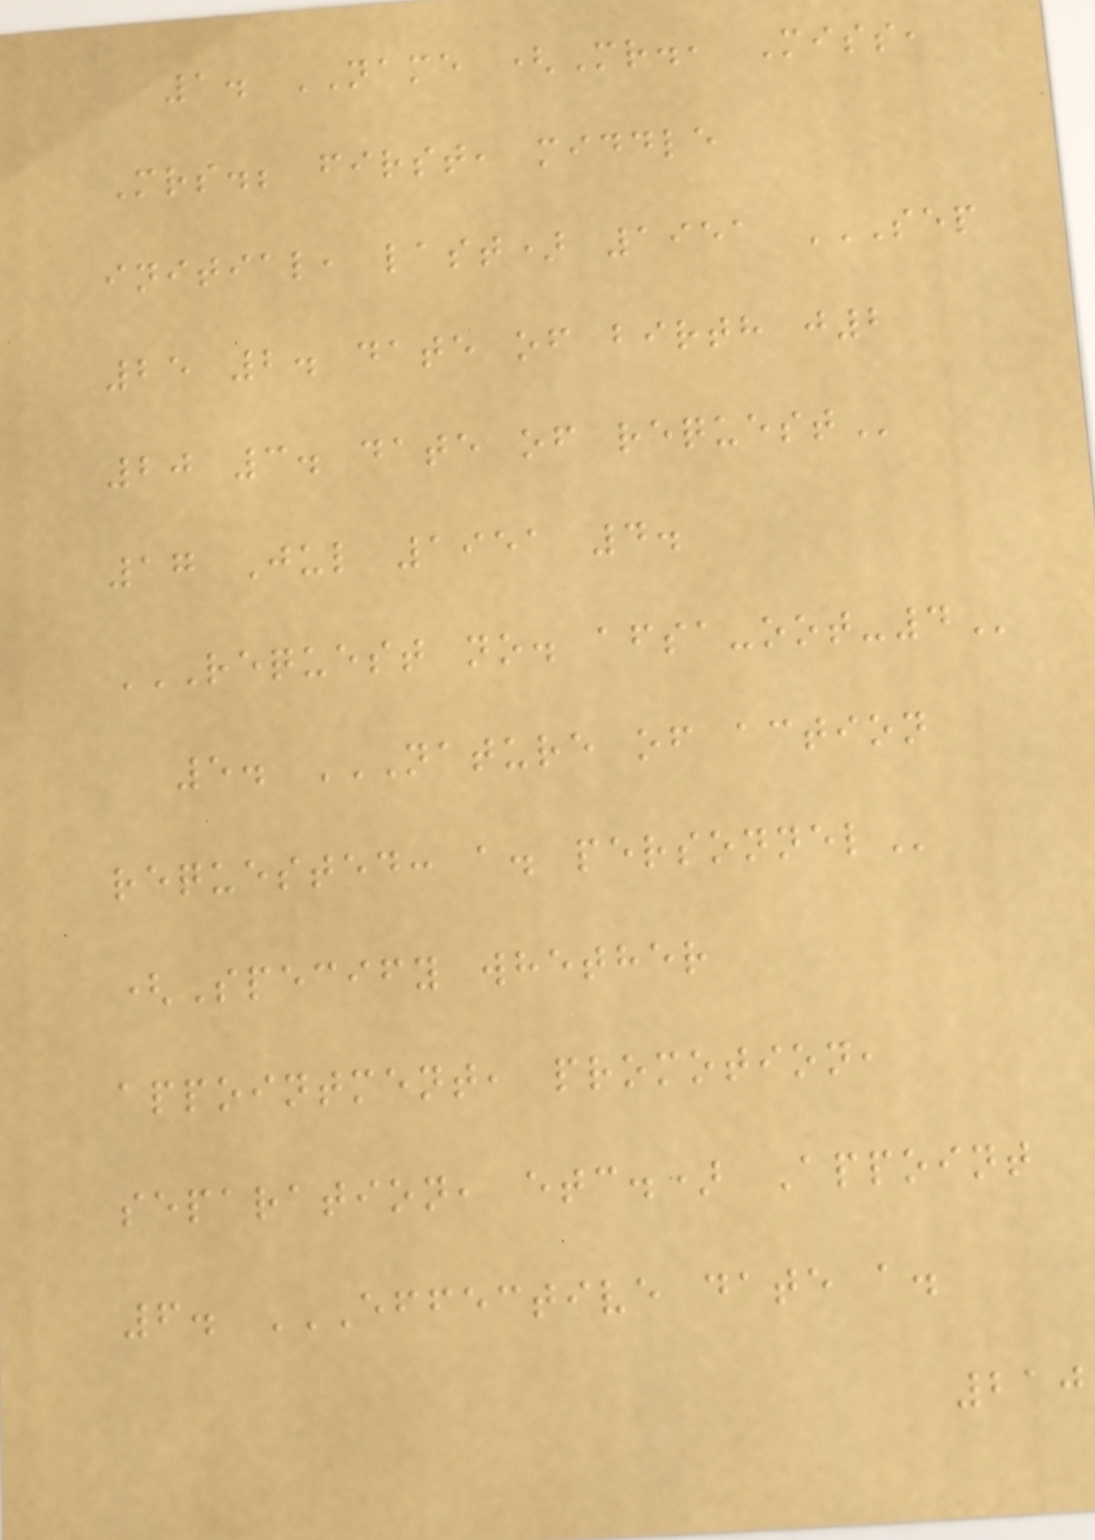1. NAME (Mr., Miss,
Mrs.; first, middle
initial, last) 1951 SEP
25 2. DATE OF BIRTH J2
20 3. DATE OF REQUEST
17 Jul 1951 4.
REQUEST NO. AFSA-OOT-4
5. NATURE OF ACTION
REQUESTED: A. PERSONNEL
(Specify whether
appointment, promotion,
separation, etc.) Appoint
6. EFFECTIVE DATE A.
210
